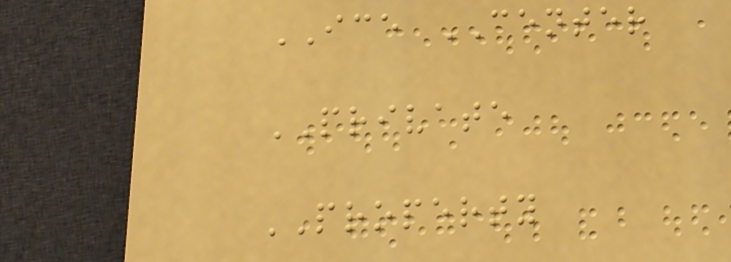ICE CENTER
PRIVATE
PROPERTY
